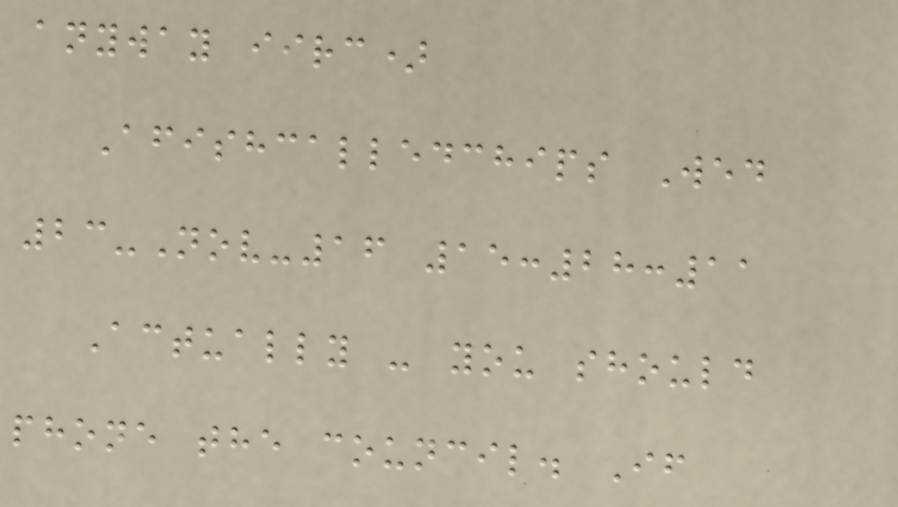anyway iirc)
Afishcalledchips Wed
23-Nov-16 15:28:11
Actually - you should
phone the council. If
